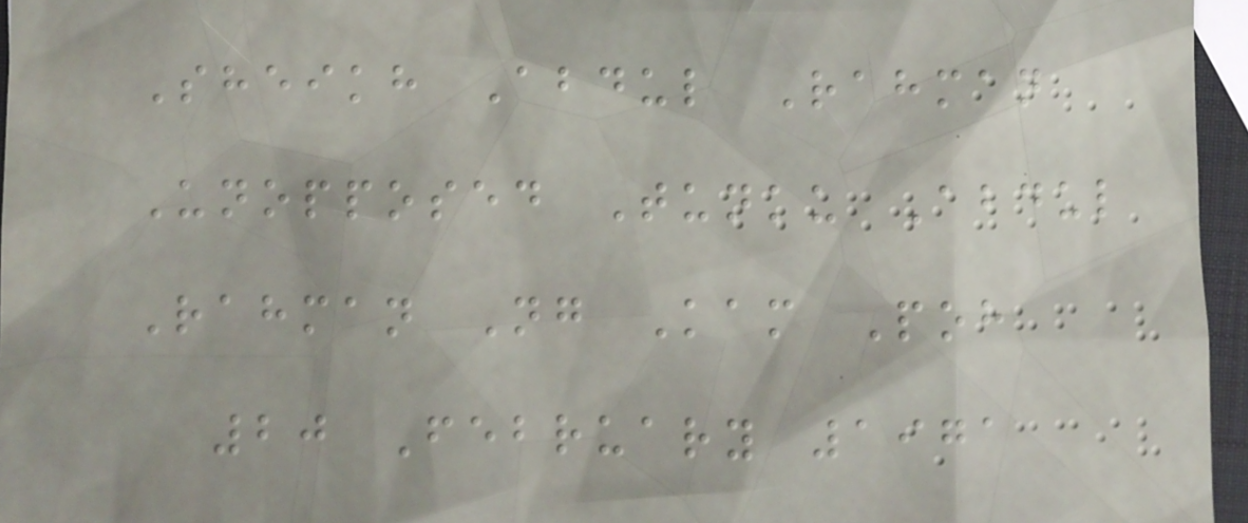Sheikh Abdul Rahman
Unopposed Tunku Abdul
Rahman Ng Kam Poh
20 February 1971
